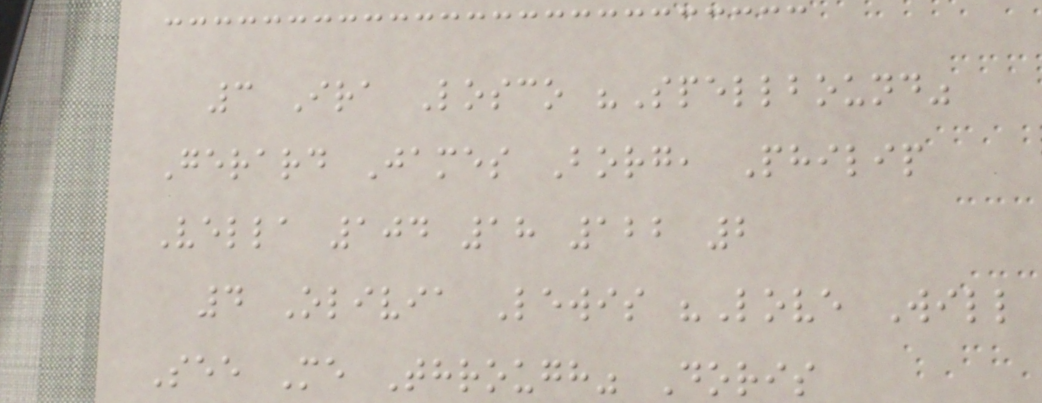3 Ira Losco "Spellbound"
Gerard James Borg, Philip
Vella 104 18 122 2
4 Olivia Lewis "Love Will
See Me Through" Doris
